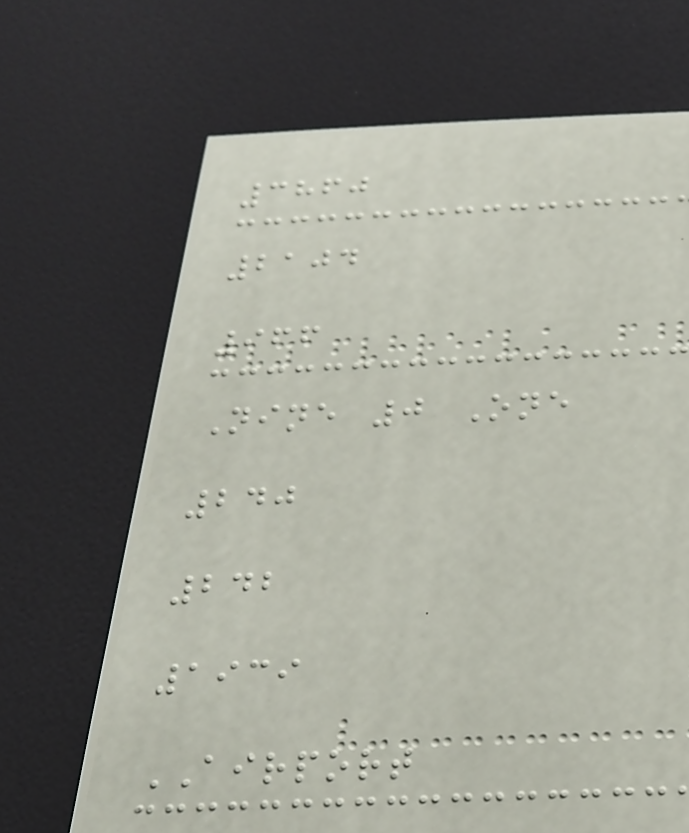3860
2104
966
Nine 0 One
240
242
1939
AIRPORT
